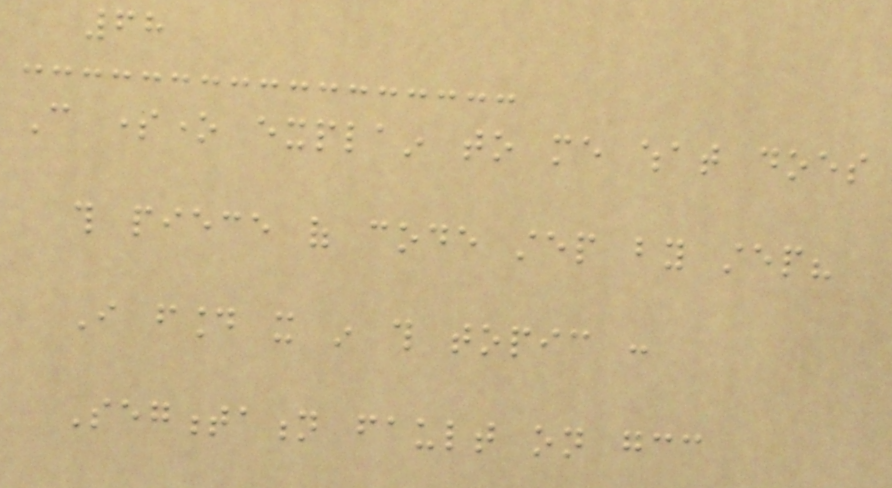68
Can someone explain to me what does
this piece of code step by step?
I found it in this topic :
Segmentation fault on gcc
